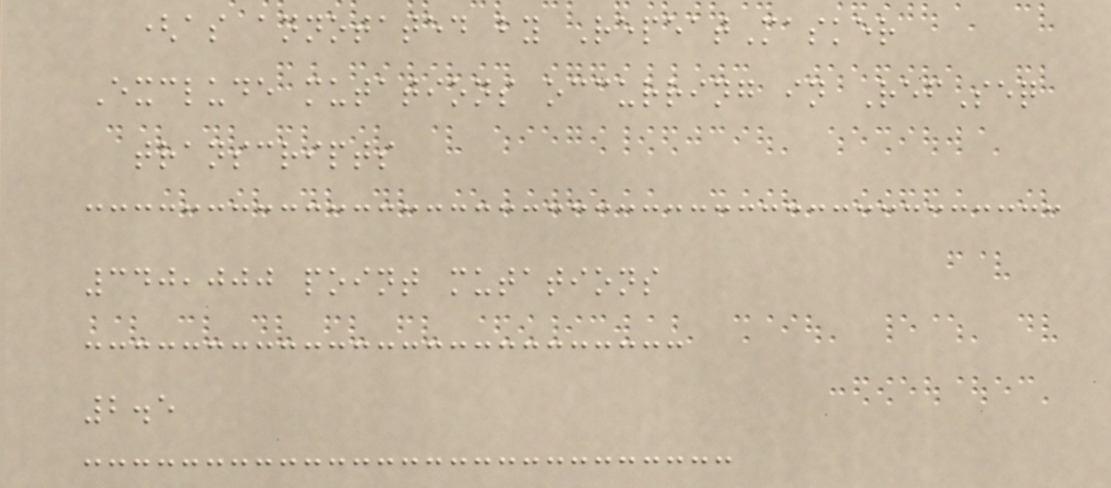(as annotated by RepeatMasker
Exclude mutations occurring in RefSeq
transcripts
340,000 point mutations
2.5
